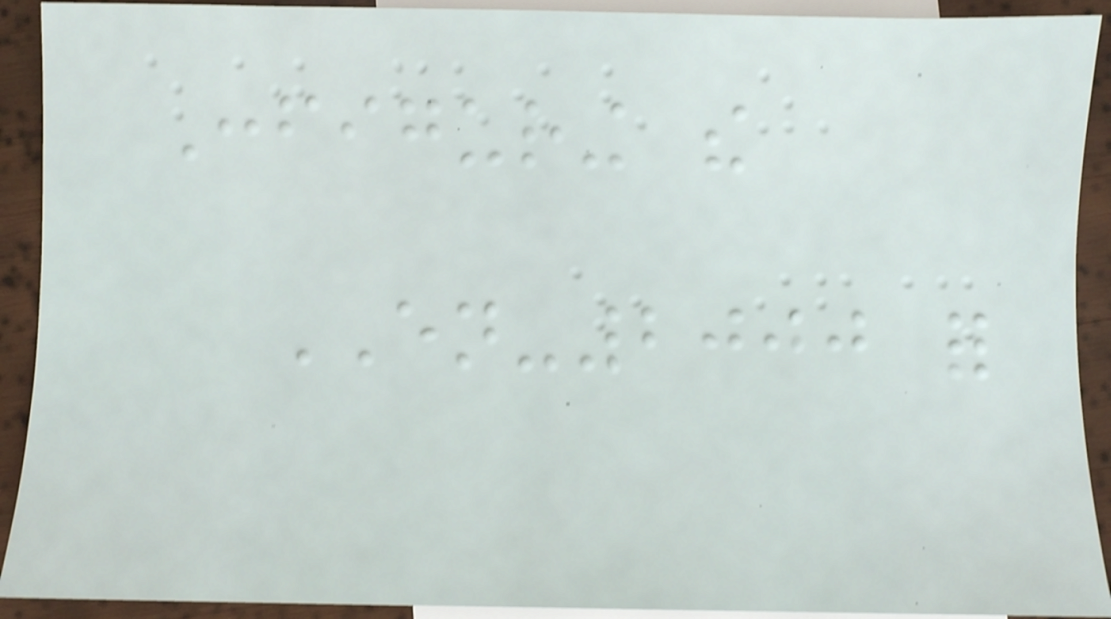Configuring the
EN-2000 for
